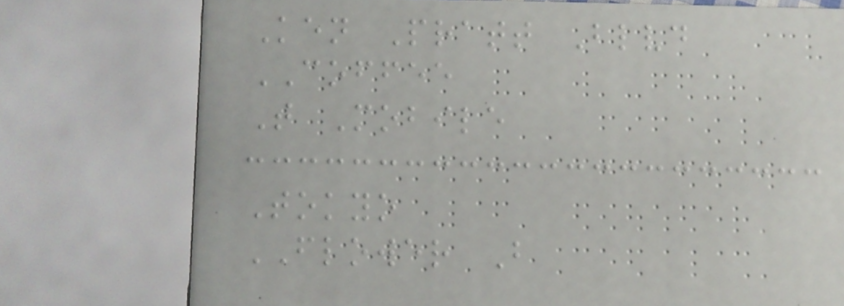Ken Pratt Blvd
COFFEE
T Mobile
Tokyo
FLOWER B
